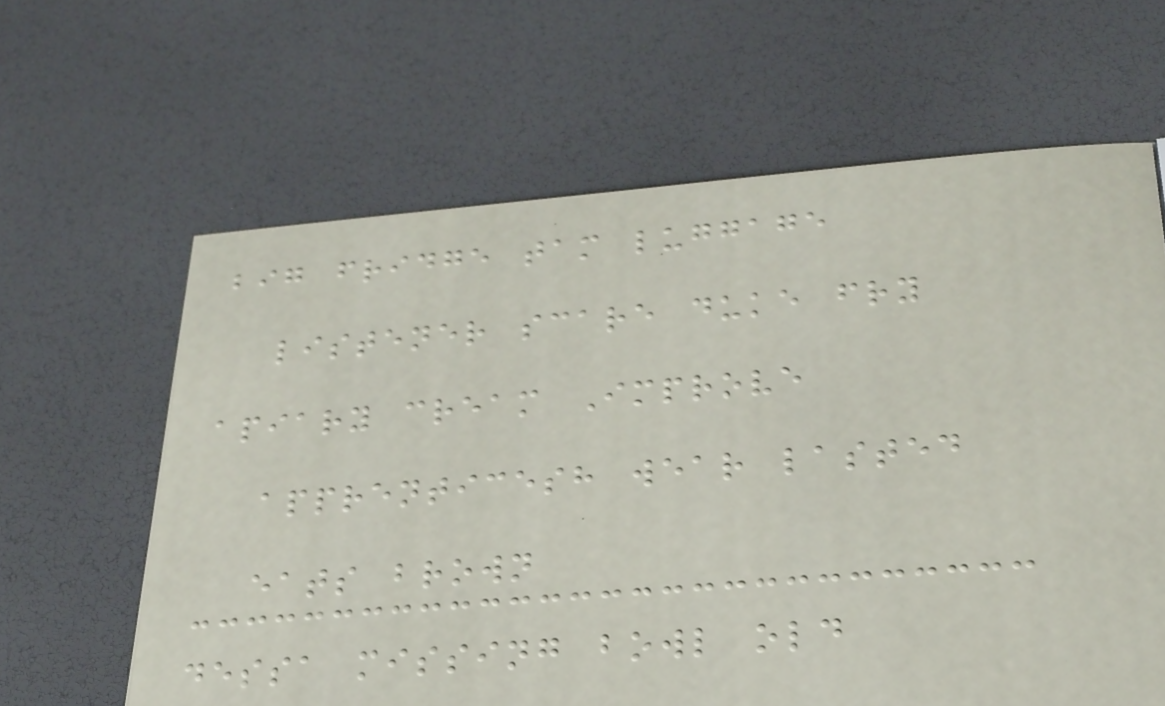big fridge tam luggage
listener scare duke fry
apiary cream Improve
apprenticesh wear lasted
eats brown
dessa missing bowl old
